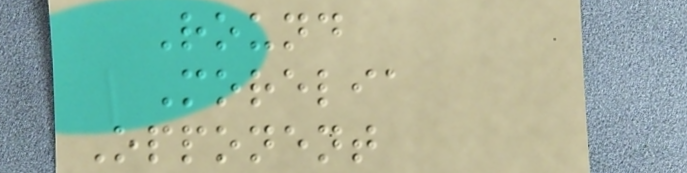Round
Morelia
Opponent
